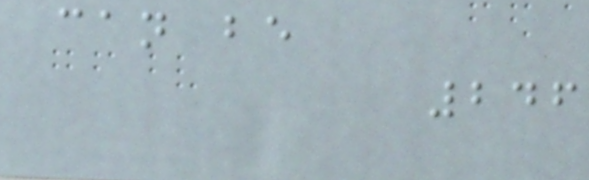can be
246
